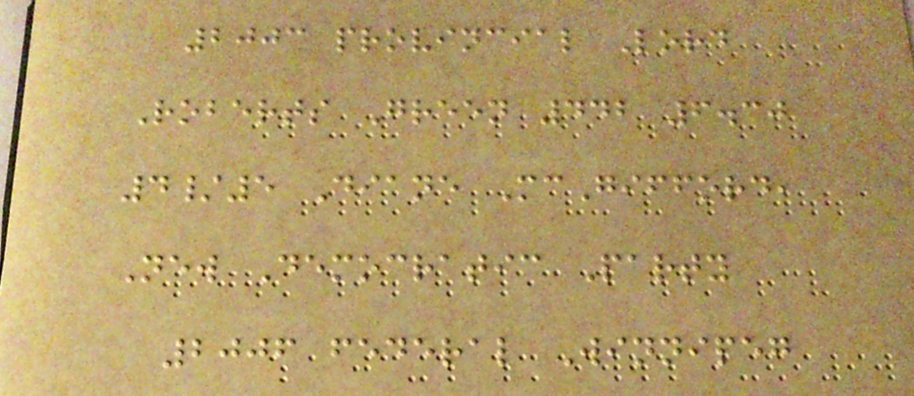2003 provincial Lord
Roberts Green 442 6.30
4/5 Diane McGifford,
New Democratic Party
2006 federal Winnipeg
